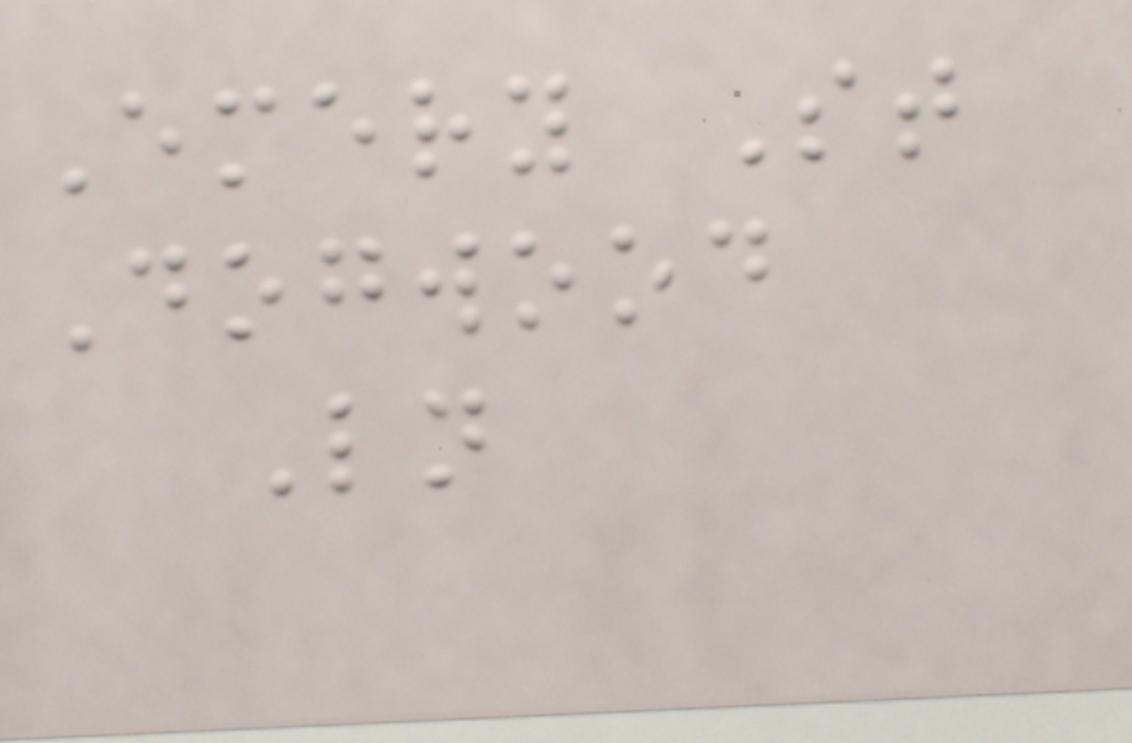Emery St
Dogwood
Ln
